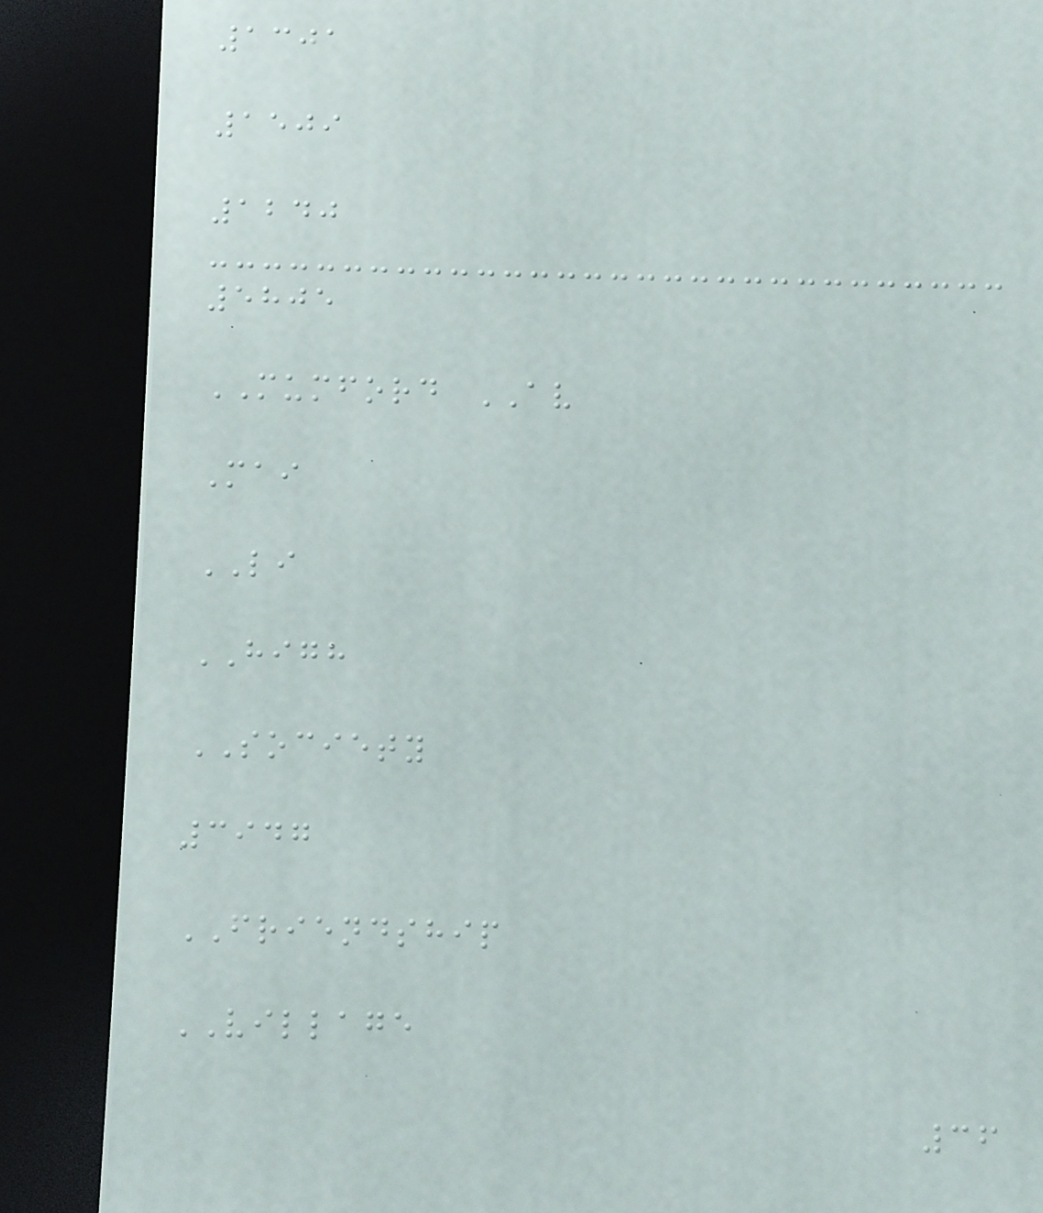1301
1509
1240
5805
MUMFORD AV
Mai
LI
HIGH
SOCIETY
3947
FRIENDSHIP
VILLAGE
36
